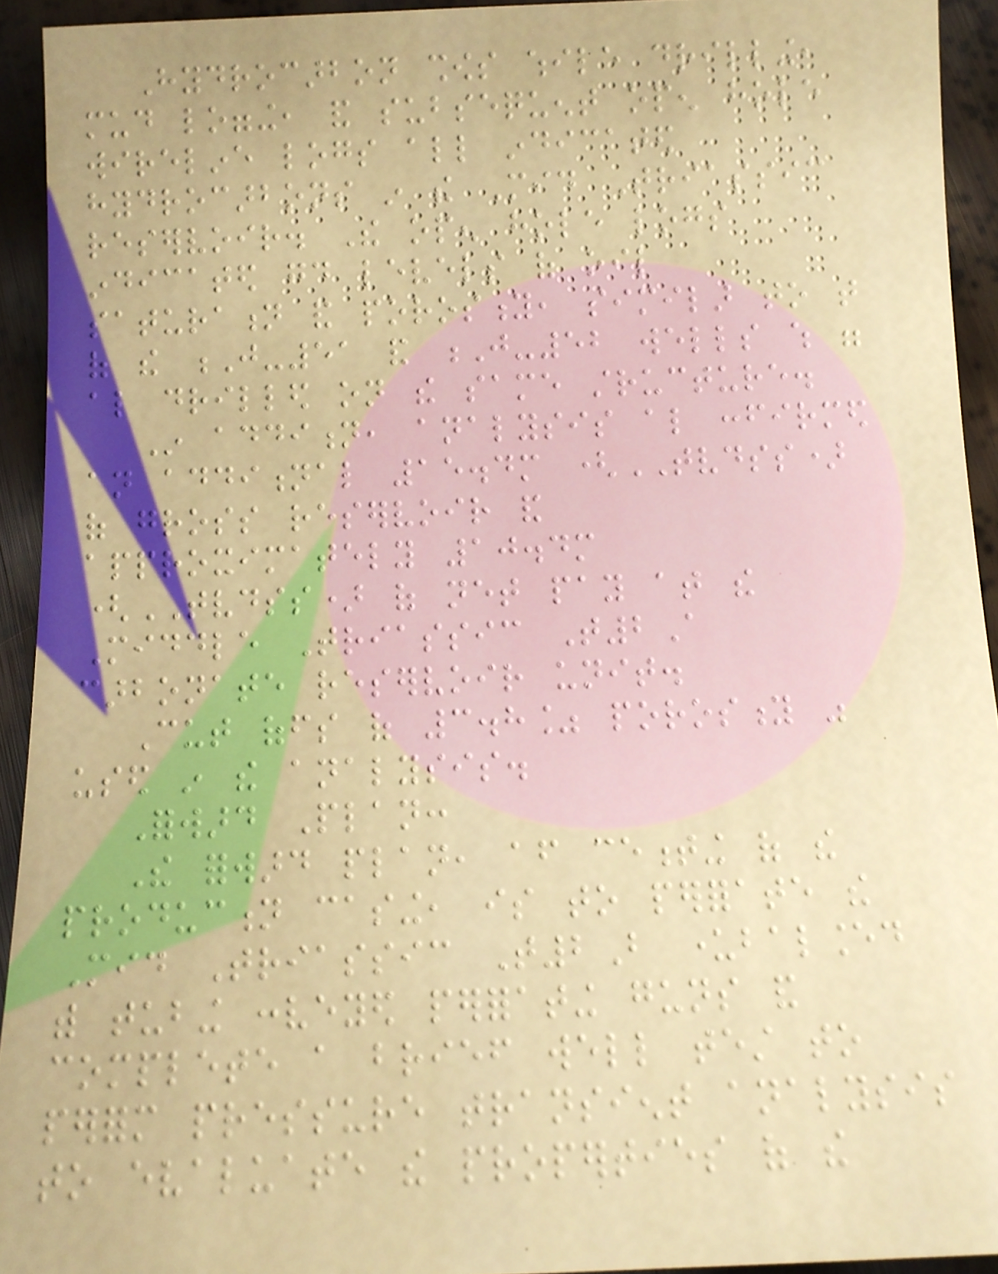Hydrocarbon shows while drilling,
mud logging, and subsequent open hole
wireline logs all indicated
hydrocarbons in the Mid Triassic
reservoir. The open hole logs
indicated good levels of oil
saturation and porosity, similar to that
of the J-51 and J-52 wells which were
also drilled on the same structure.
In addition, analysis also confirmed
an additional 15.4m (TVDSS)
of gross reservoir and
approximately 10.4m
(TVDSS) of net pay at the
Middle Triassic T2A
carbonate reservoir unit.
Cut offs of 3.8% porosity was
used in the analysis.
Forward Plan:
The forward plan, after cementing of the
production casing, is to perforate the
Mid Triassic T2B underbalanced
with tubing conveyed perforating guns and
complete a brief well test to
perform pressure transient analysis
to evaluate the properties of the
